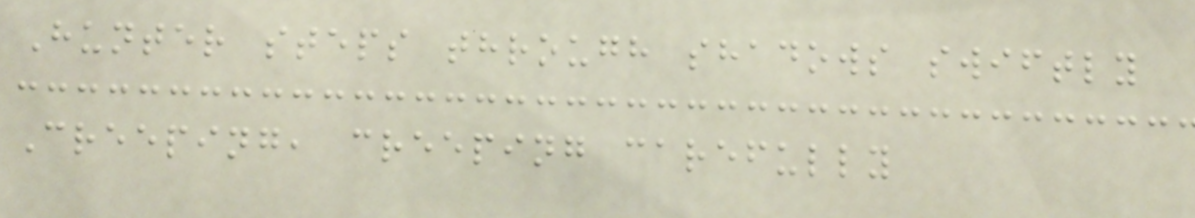Hunter steps through shadows swiftly
Creeping, creeping carefully
